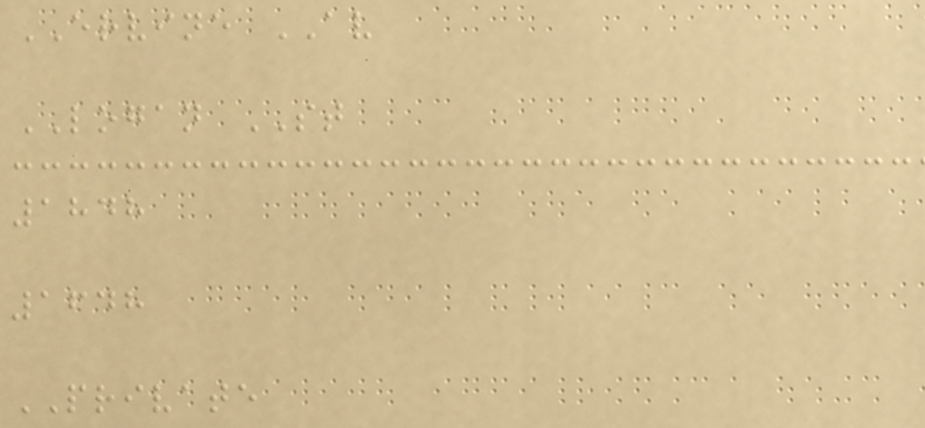ERVINE AV
LOGAN ST
1848
1648
PRIVATE
